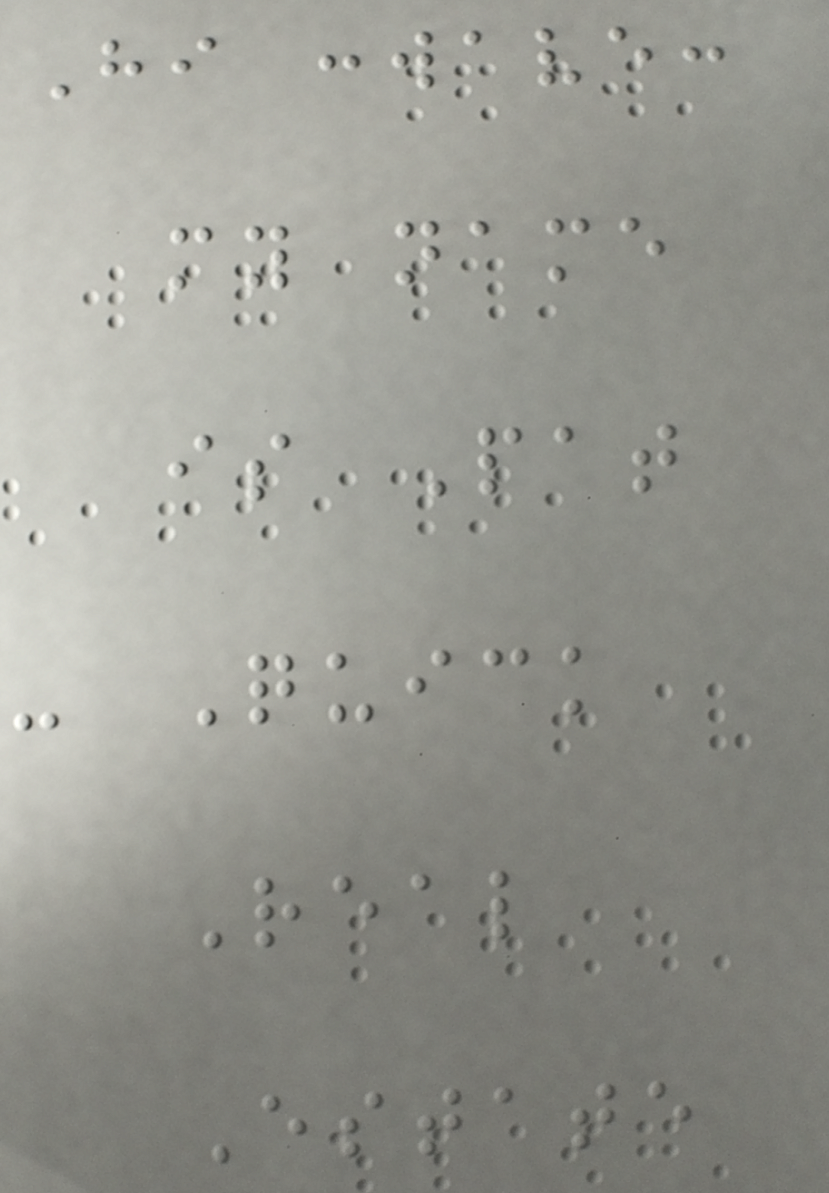Hi :wave:
my name
is Pat
- Quick
Real
Estate
